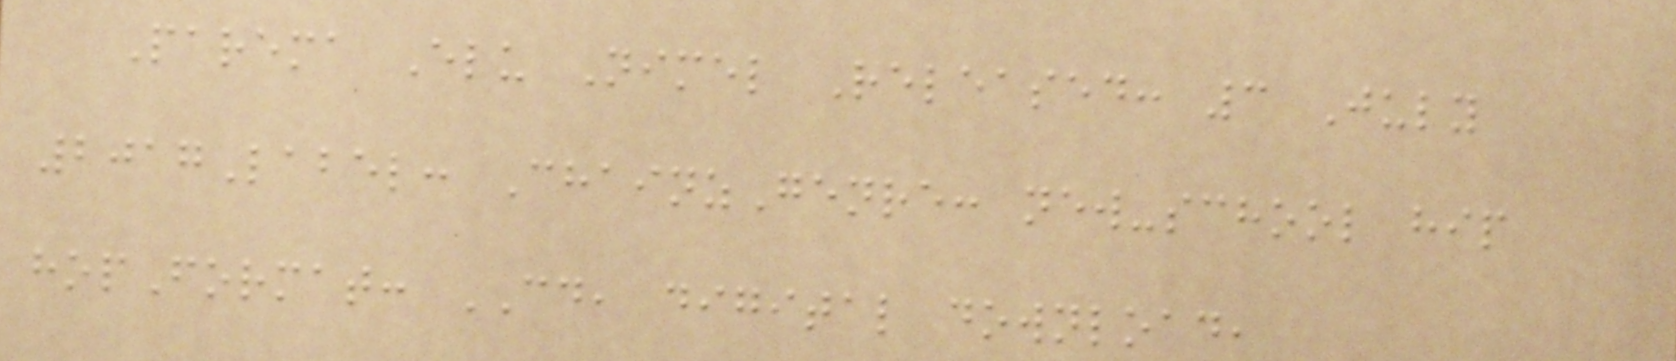Parema Elu Nimel Released: 3 July
2017Label: ChainzGenre: new-school hip
hopFormat: CD, digital download,
